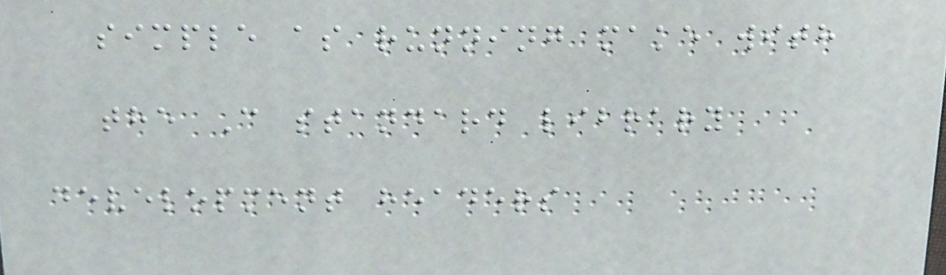simple as running make with
the C standard library
development headers
